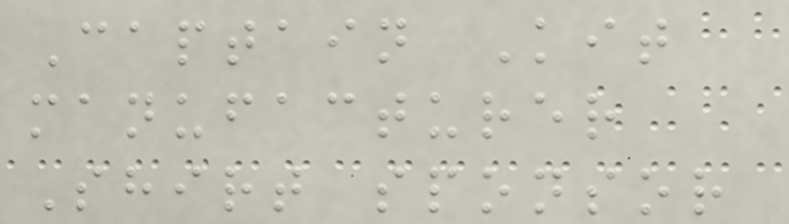Captain Kit
manufacturer
Shirt sponsor
